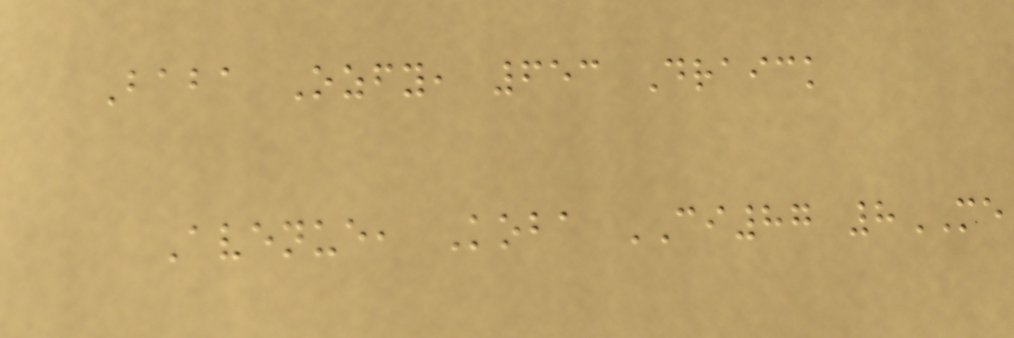Baba Ozfy, 653 Draick
Avenue, Koba CI87 8ME
